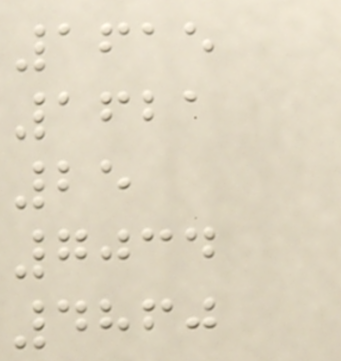1615
1621
25
7034
4860
